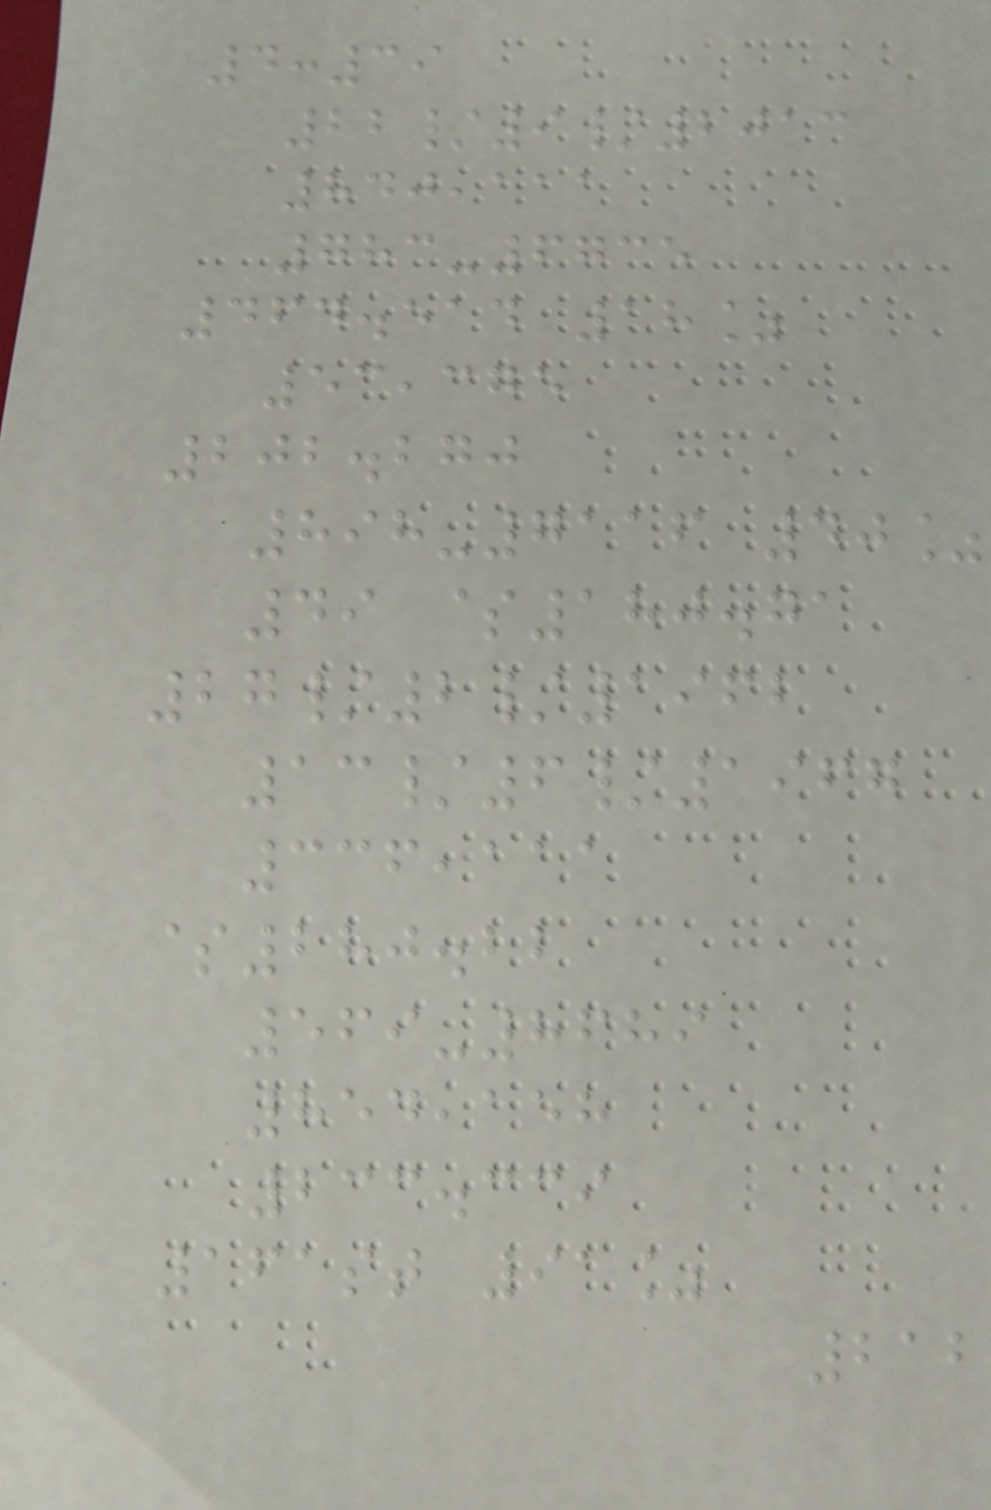4:39
22/9/2013
840,111
783-6735
464.514 18%
53,375
202.270
898-7116 40%
49 $180.71
27/2/1962
13/6/1967
336,111
$280.22
569-8689
854,158
233.339
161st 91%
212
